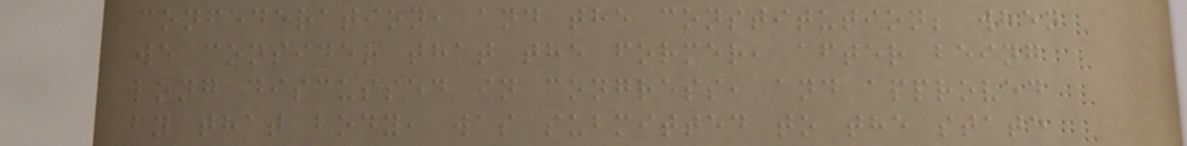confederation, and the constitution; when
we consider that the former, after being
long discussed in congress, and approved
by that body, was submitted to the state
